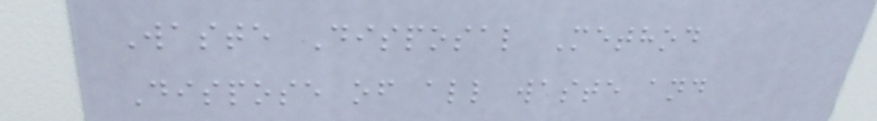Waste Disposal Method
Dispose of all waste and
